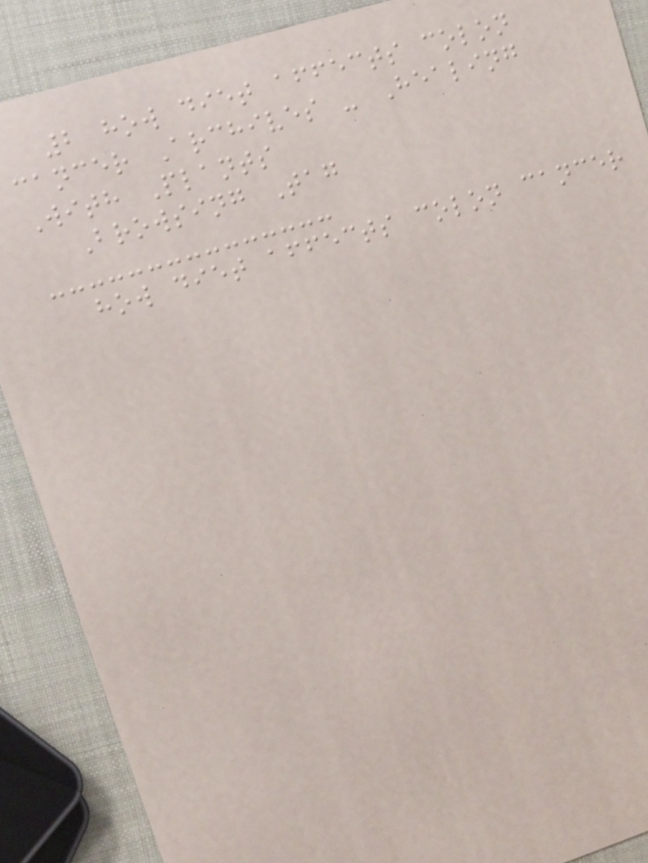2 how diet affects colon
cancer Archives - Healing
With Plants
Browsing Tag
how diet affects colon cancer
